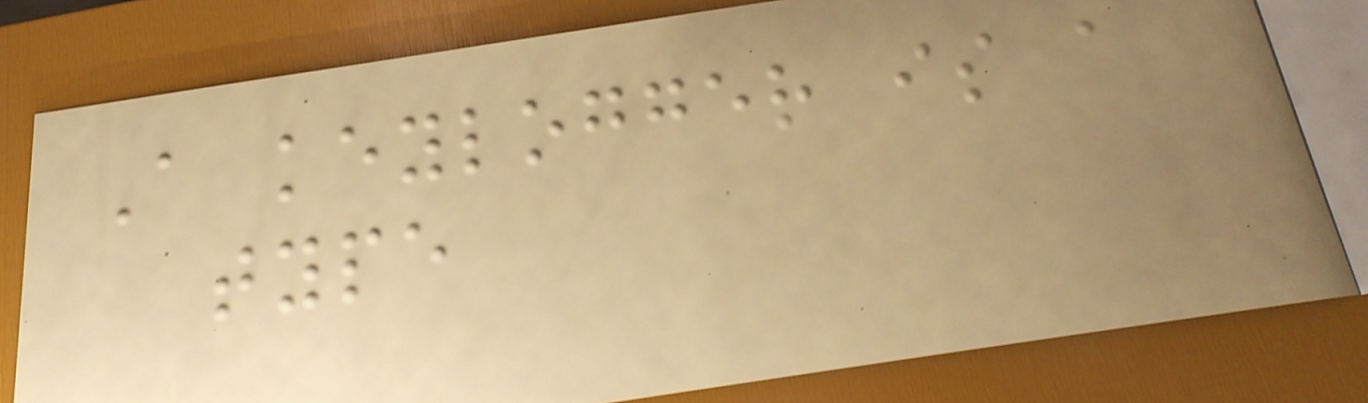A keylogger is a
type
